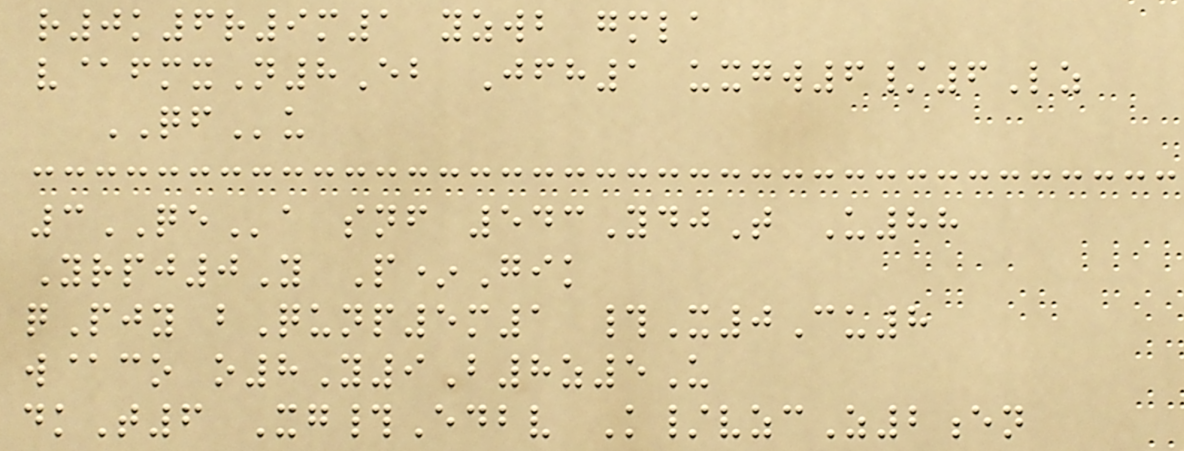r0k6r9m1 yzwb gmla
v@fmxN8Eb Jfh1 uxgw6/6Lz
QFu
3QEa snf 543YdjT U88
Yrpj0Y P*Gik
qPjy bQunp5m1 #X0Cu8
w@co o8Y9B8z5U
dkT6 Xg#Edbv K/vzcZ2en
